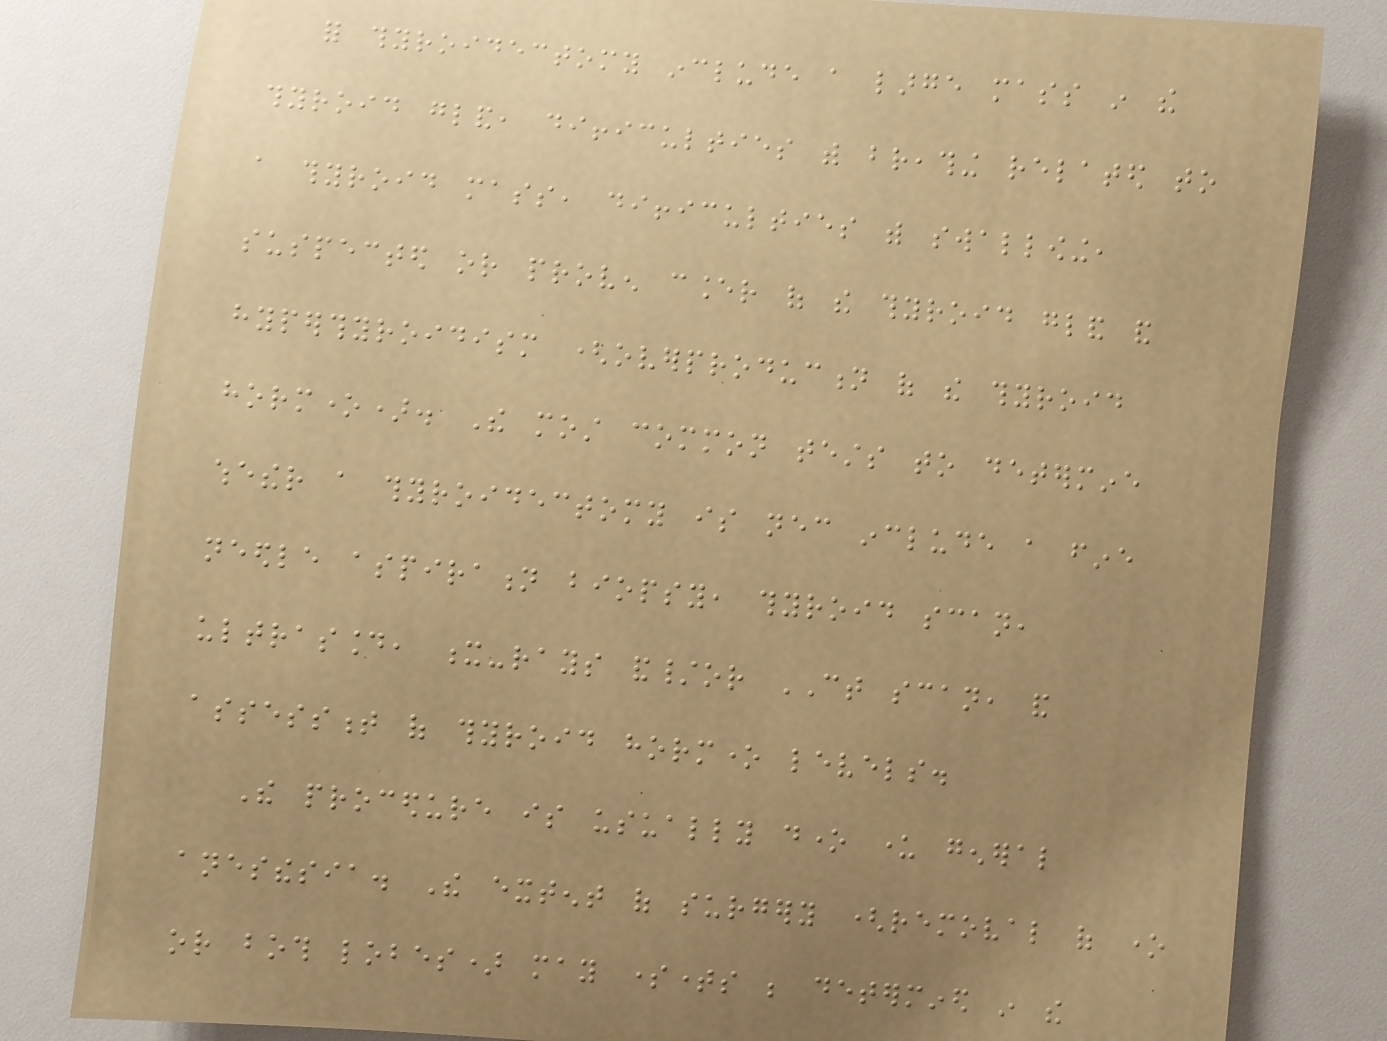for thyroidectomy include a large mass in the
thyroid gland, difficulties with breathing related to
a thyroid mass, difficulties with swallowing,
suspected or proven cancer of the thyroid gland and
hyperthyroidism (overproduction of the thyroid
hormone). The most common tests to determine
whether a thyroidectomy is necessary include a fine
needle aspiration biopsy, thyroid scan,
ultrasound, x-rays and/or CT scan, and
assessment of thyroid hormone levels.
The procedure is usually done under general
anesthesia. The extent of surgery (removal of one
or both lobes) may sometimes be determined in the
